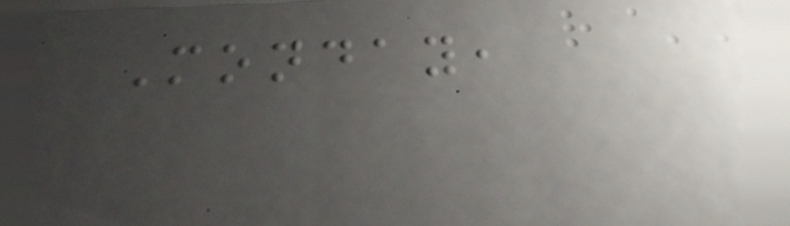Monday,
